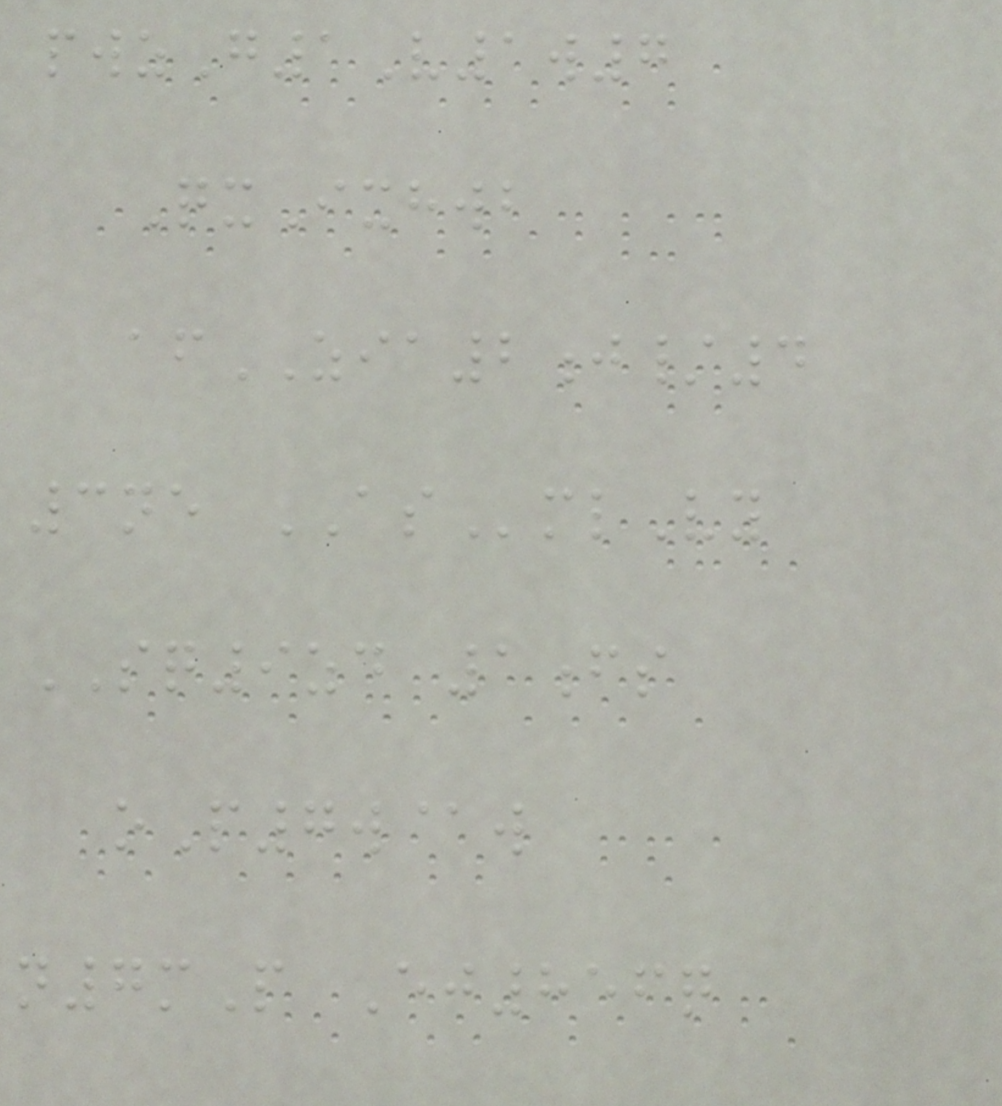pwzG1V1w7
QxIxhwb
afZIA2j/4
3ne ASmlVy
SQ9zd 1fs
oP7w@w
n7mP Ej856q
